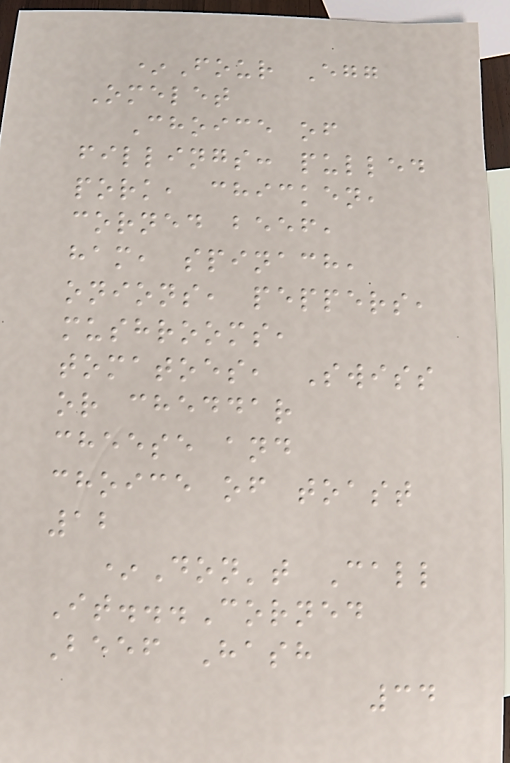*Four Egg
Omelet
Choice of
fillings: pulled
pork, chicken,
corned beef,
ham, spinach,
onions, peppers,
mushrooms,
tomatoes, Swiss
or cheddar
cheese and
choice of toast
12
*Don't Call
It...Corned
Beef Hash
34
